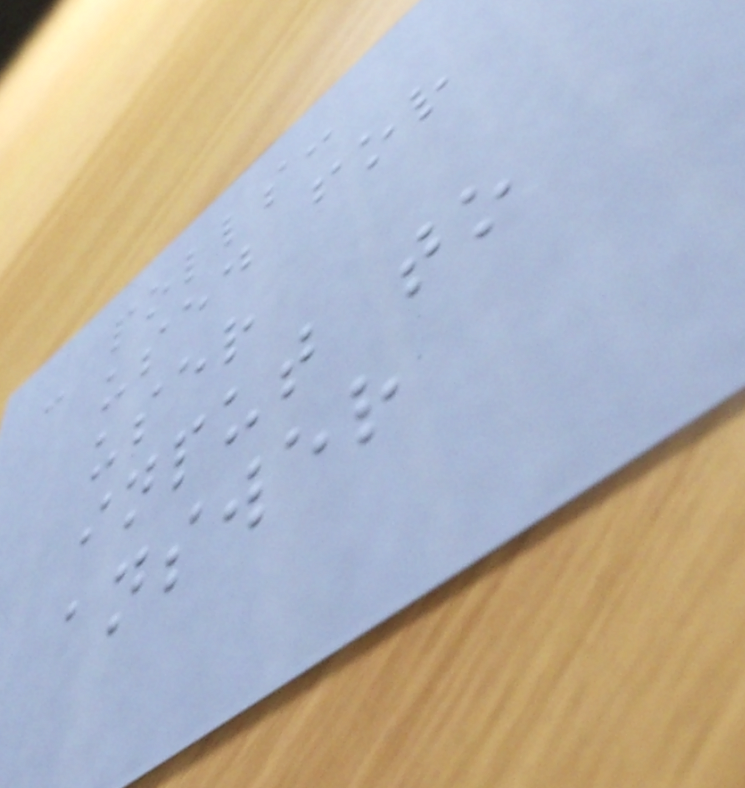- polls:
used for
user
input to
answer
